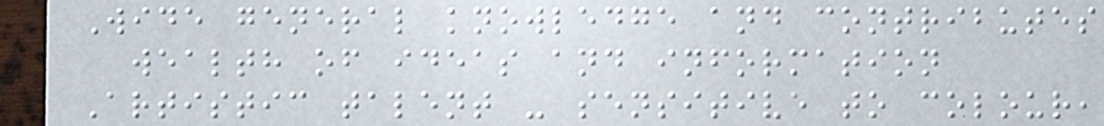Wide general knowledge and contributes
wealth of ideas and information
Artistic talent - sensitive to colour,
